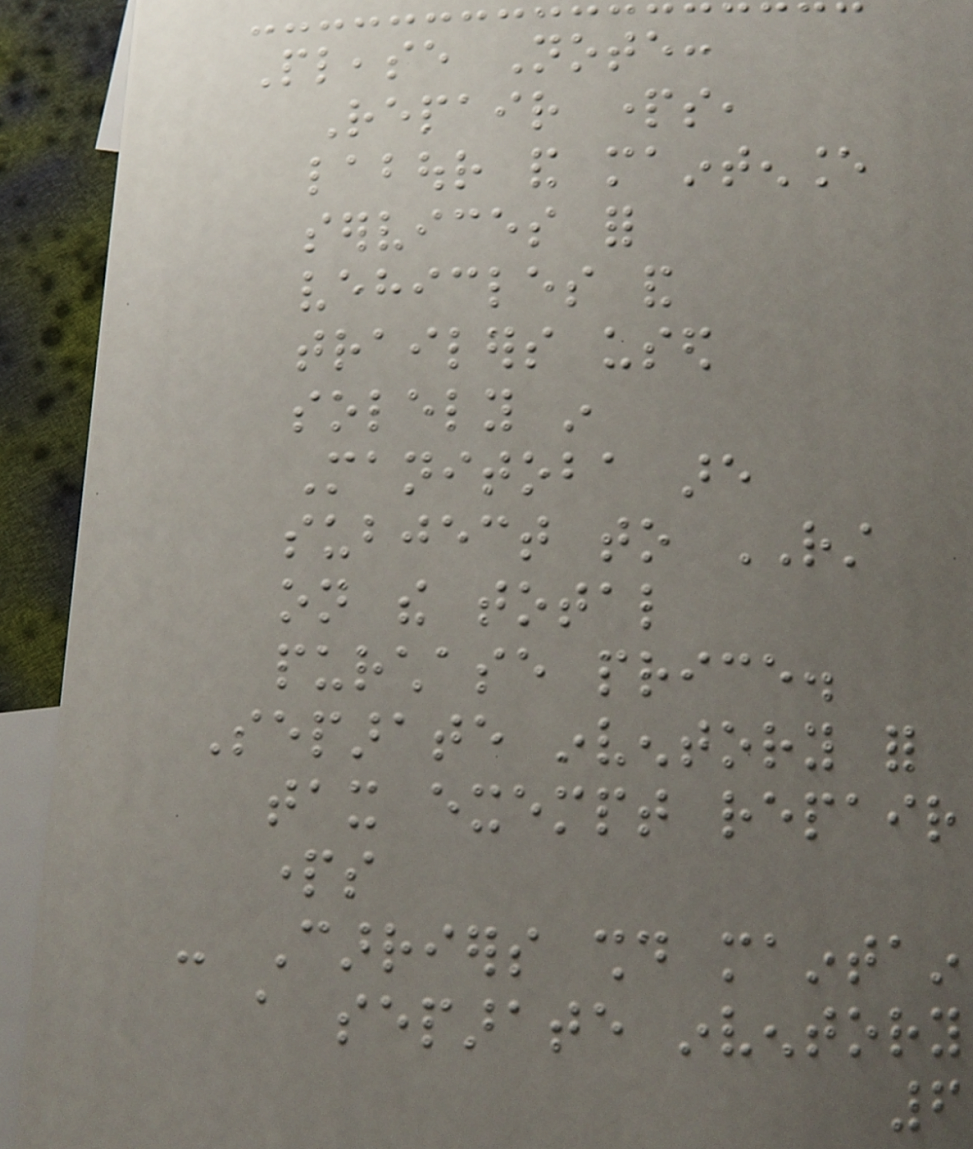Please Note:
Repair parts,
labour and maintenance
services for
vehicles and
trailers used
solely in
Manitoba are
subject to RST
on the total
purchase price.
Separate inventory for
tax exempt repair
parts
- Carriers should maintain
a separate inventory
6
